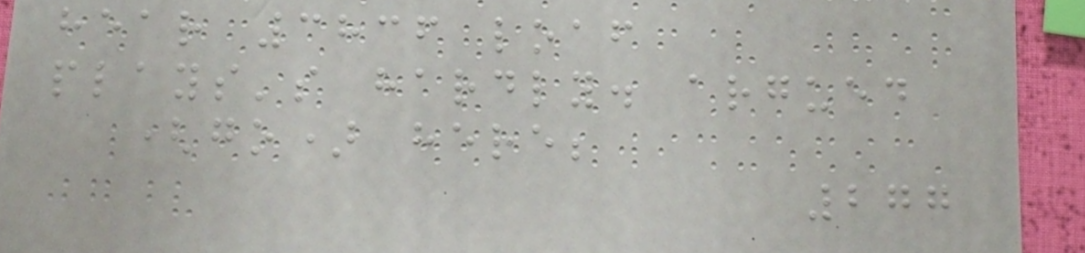hear 3836 loaf
plays's hardly. argued
(go) here;
277
